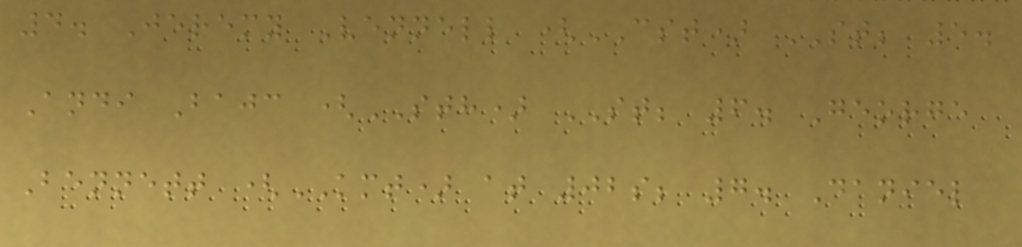4. Jeremy Vennell (CST) ST; 5.
Andi Bajc (STH) ST; 6. George
Bennett (KMT) at 02s; 7. Daniel
